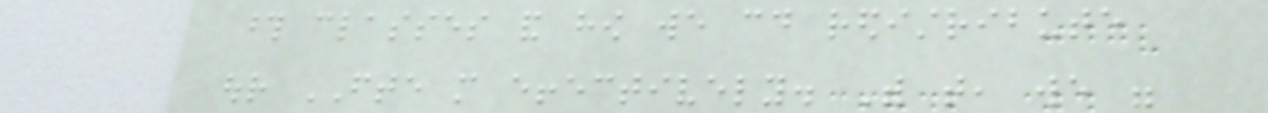those classes and how we could redistribute
our FTE more effectively. With that, we were
